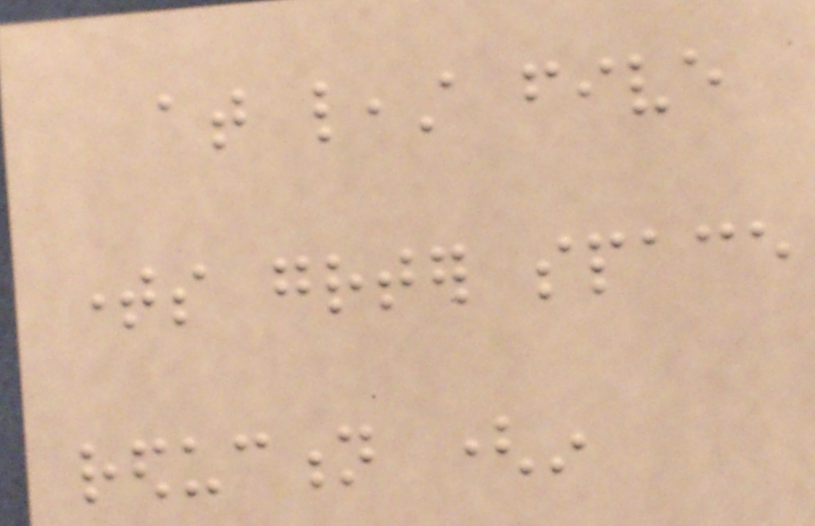at least five
times greater space
reduction (in
